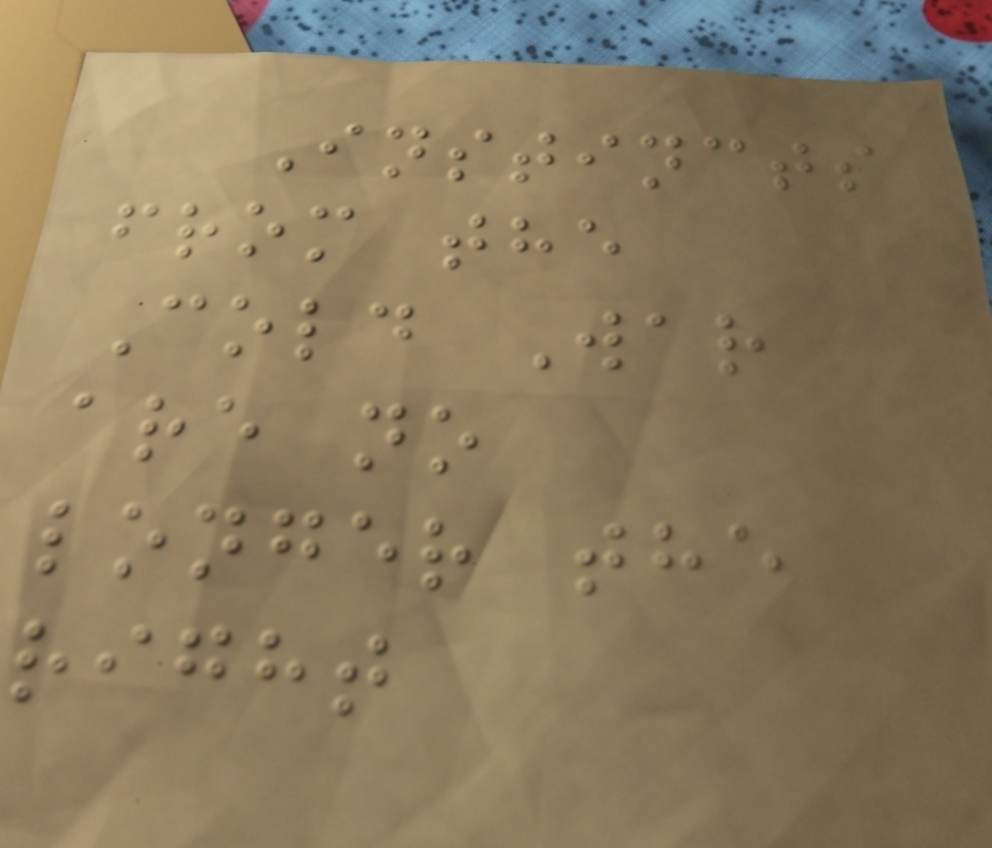Instincts
from the
Cold War
are no
longer the
right
